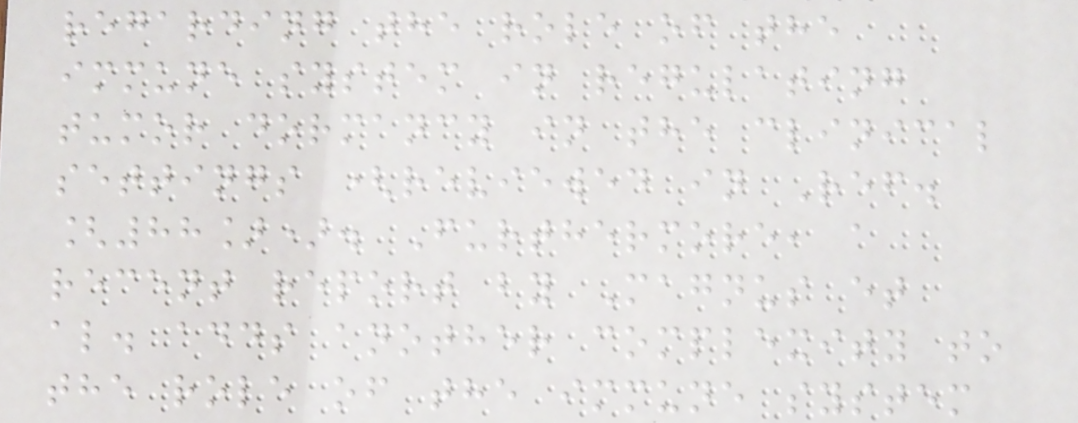regarding the role of the
immune system in regulating
tumor dormancy in the clinical
settings (reviewed in Ref.
[88]). Furthermore, a
recent report by Magnus et
al. adds another complexity to
the role of the immune system
